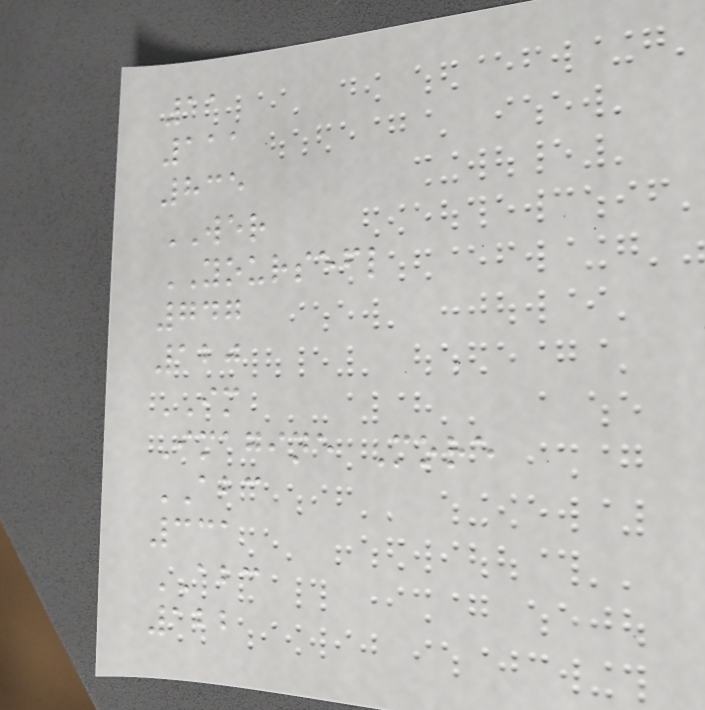11
111
835
WER
YOURSEFL
747
120
IM
Imagine More
ABC
331
ABC
122
